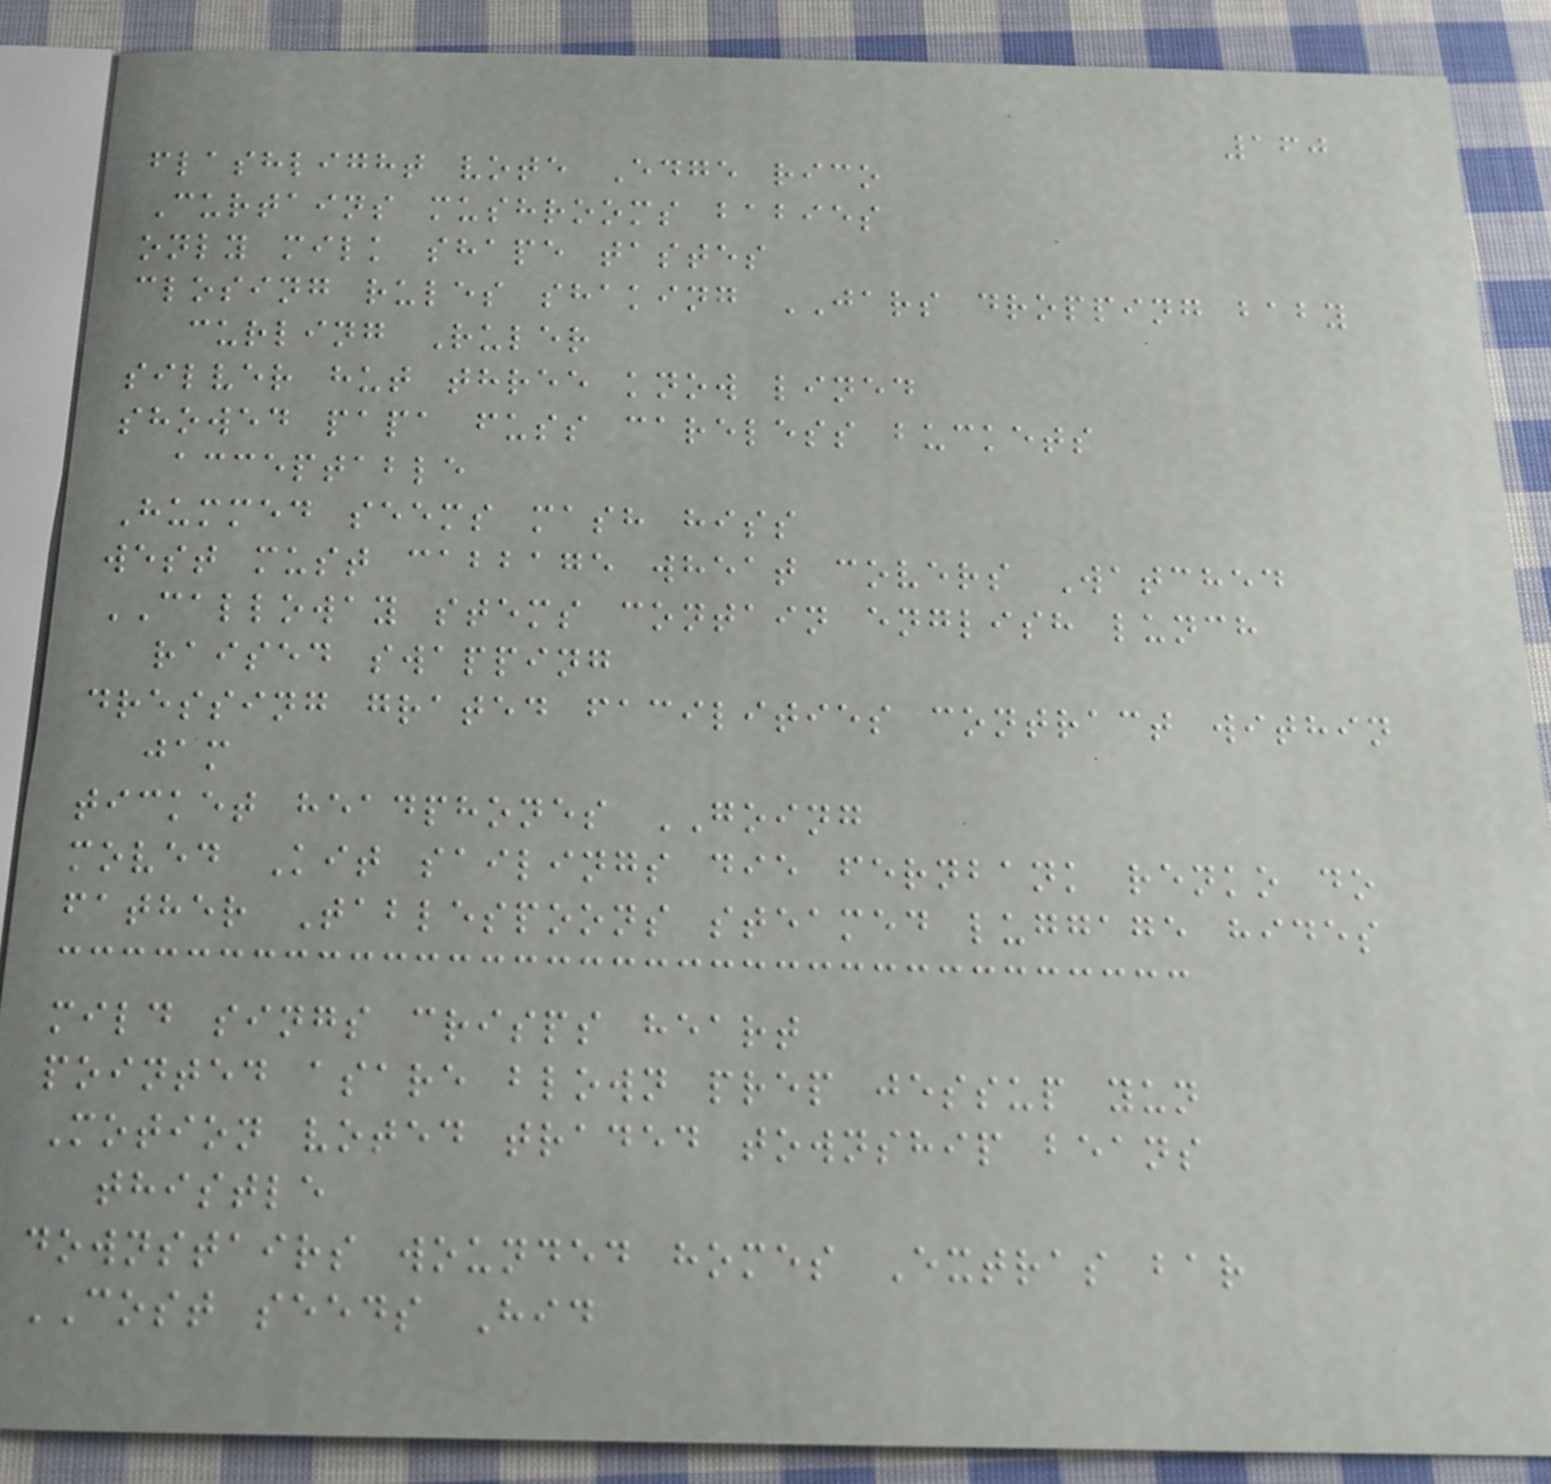160
flashlight vote Edge rico
Curtains mushrooms babies
only milk shape tastes
closing rules shaking JARS dropping baby
curling Ruler
silver hut three know lined
showed papa fuss careless buckets
acceptable
Hummed seems mash hiss
west must cabbage wheat covers Watched
CALLOWAY stems contain english lunch
raised swapping
dressing grated facilities contract within
jam
ticket headphones GOING
moved Kit sailings die fernbank renko do
father Tablespoons steamed luggage hides
mild sings crisps heart
pointed asare blown prep jessup yun
Motion voted traded township beans
thistle
downstairs wounded homes Extras bar
COST seeds Hid
